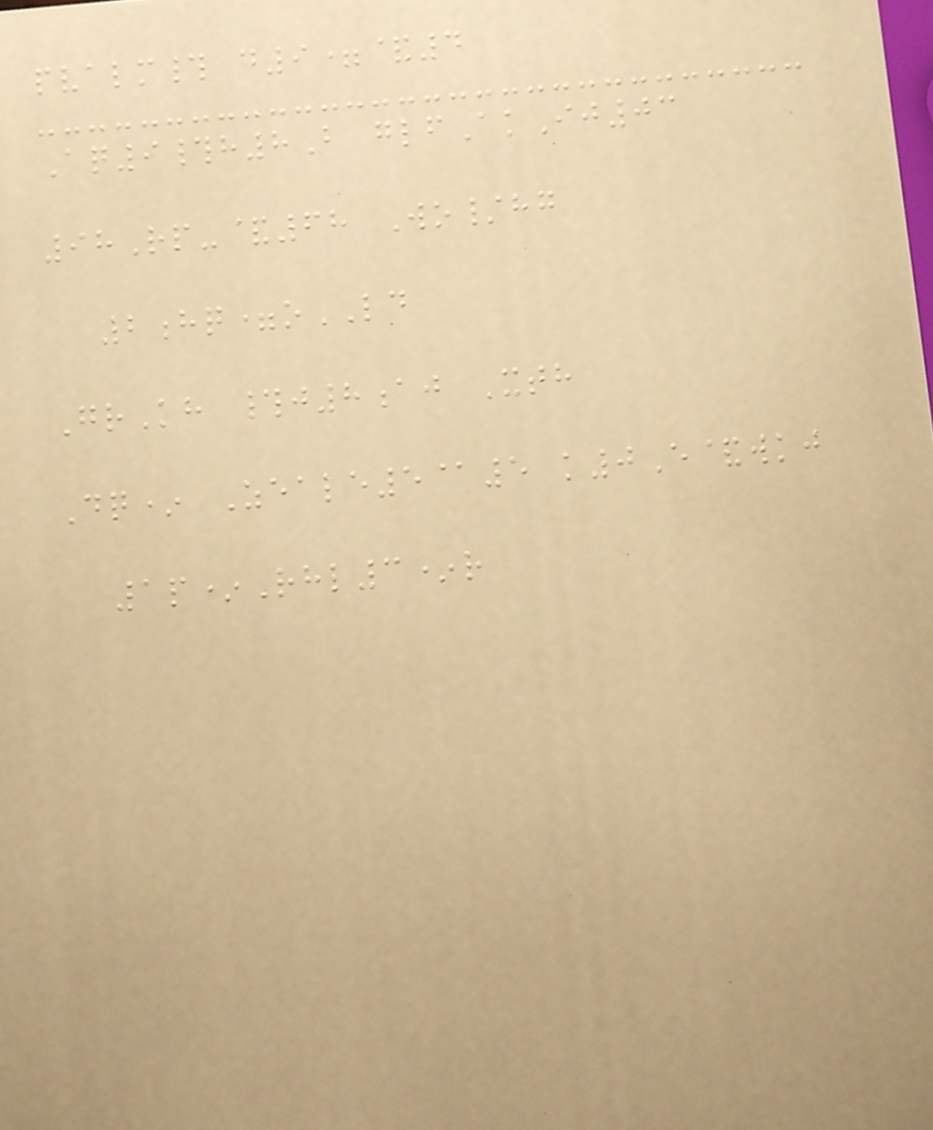pvalm# d9=&4
Aq9#h8B glfAkIj03
98Rp-&68 Wo/hg
2hq=oLD
GrKh #j8aj Xth
Dq* Zeale5@5 k0E&wkj
1p*Rhl3*r
